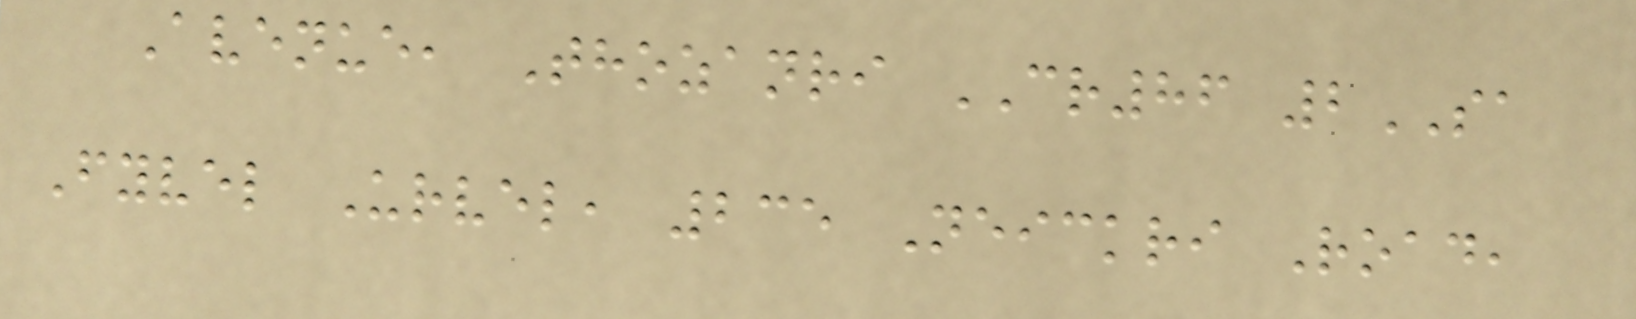Avenue, Thozanri CR86 2SA
Fyvel Urvel, 235 Neickri Road,
